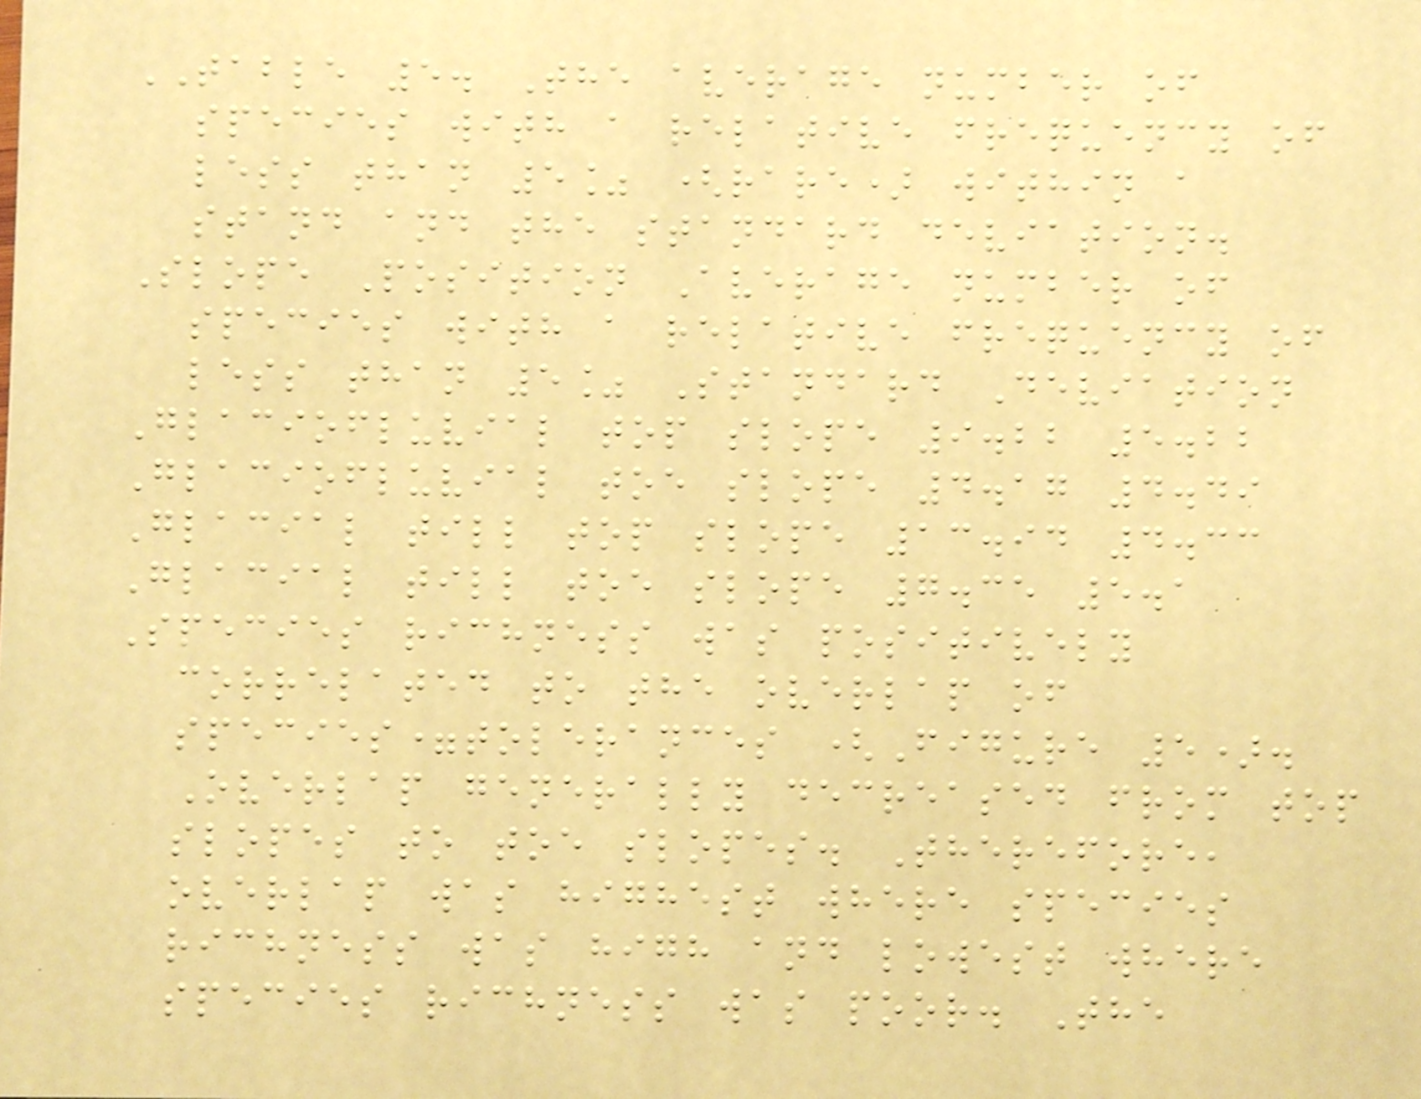TABLE 5. The average number of
species with a relative frequency of
less than 5% (rare) within a
stand and the standard deviation.
Slope Position Average number of
species with a relative frequency of
less than 5% Standard Deviation
Glaciofluvial top slope 9.22 5.22
Glaciofluvial toe slope 4.17 4.49
Glacial till top slope 13.94 4.33
Glacial till toe slope 7.35 5.1
Species richness was positively
correlated to the overlap of
species=tolerances (Figure 5).
Overlap generally decreased from top
slopes to toe slopes. Therefore,
overlap was highest where species
richness was high and lowest where
species richness was poor. The
